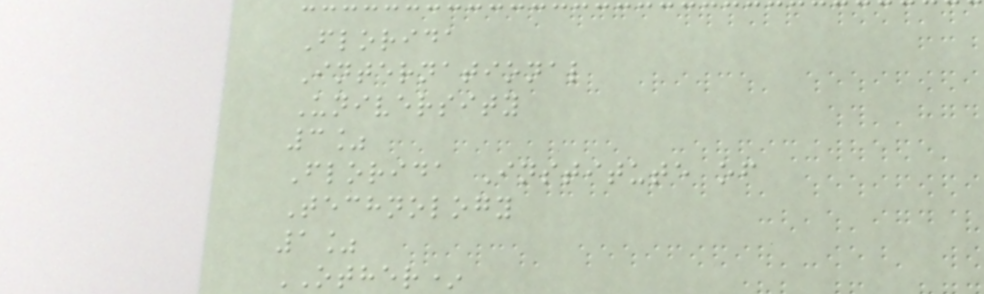Florida
International
University
3%
Florida Institute of
Technology
1%
OTHER*
